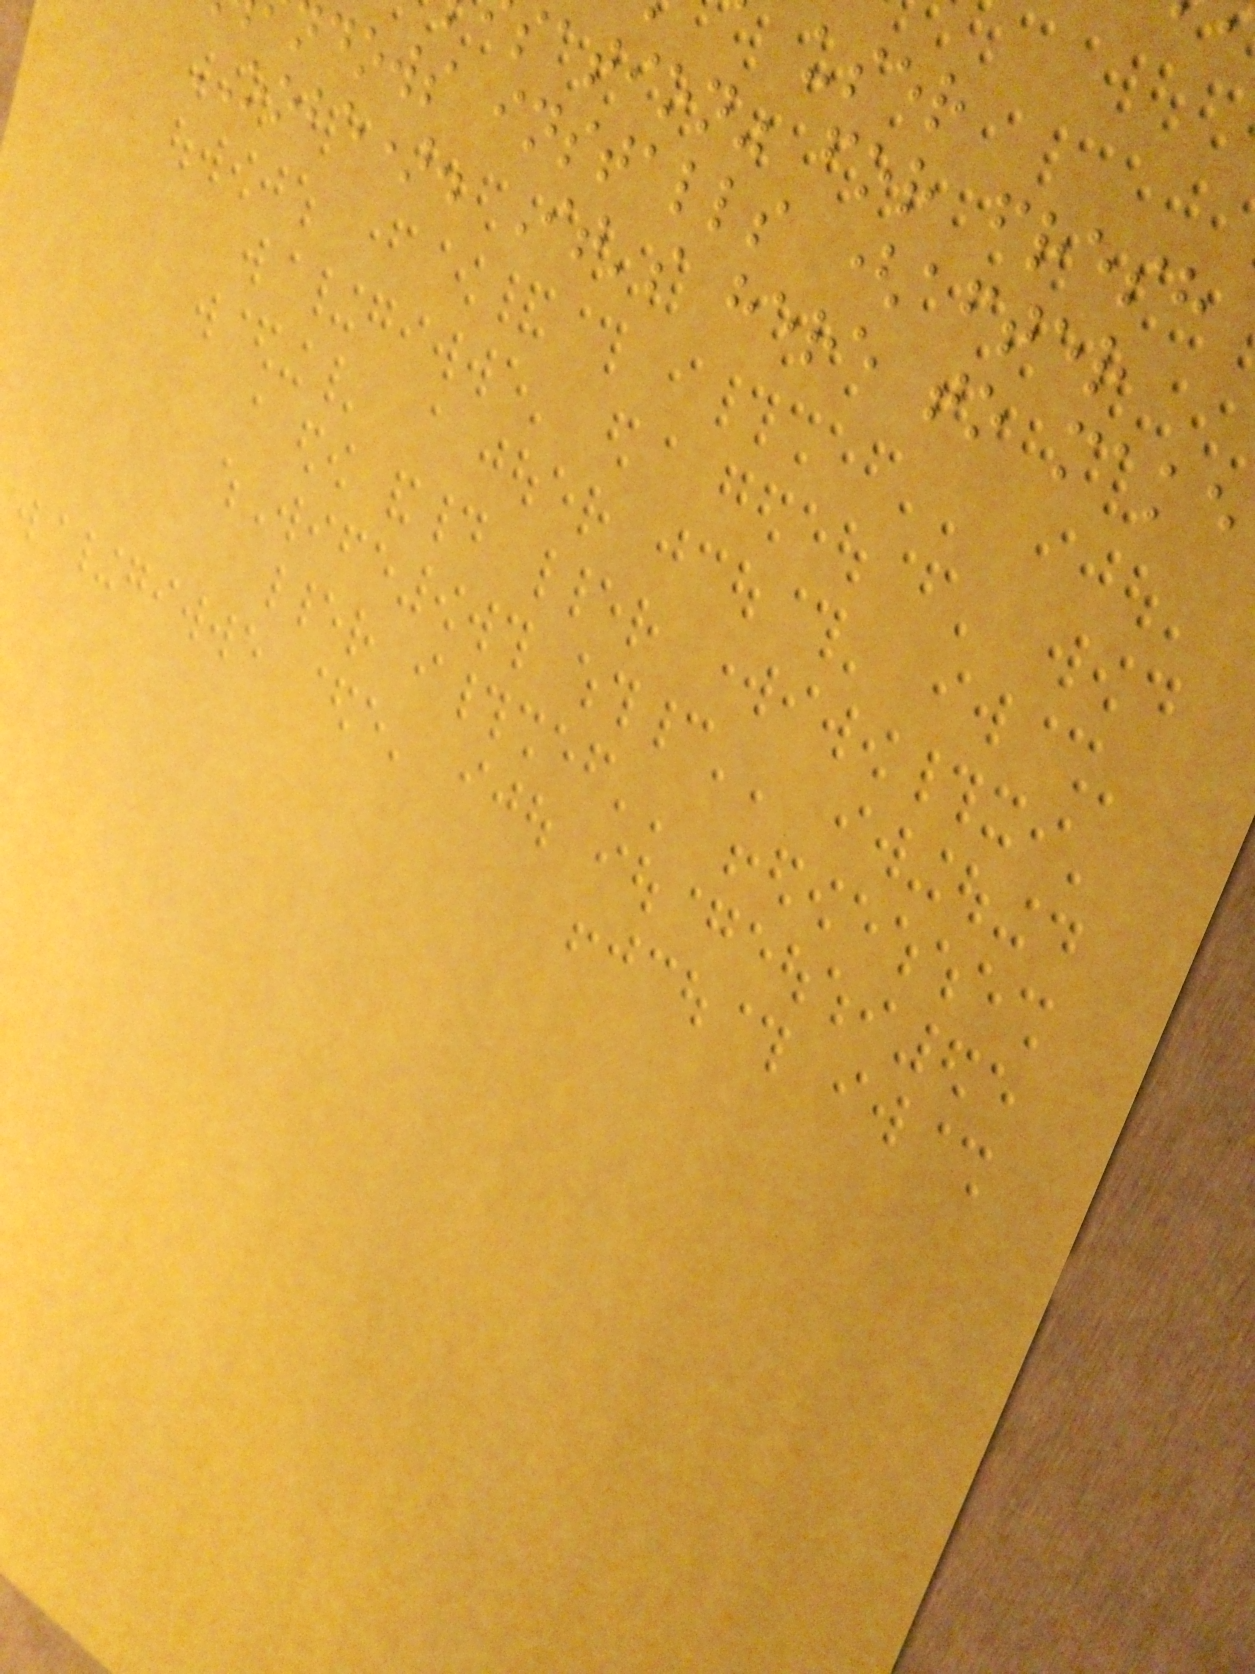sation" for fresh
dows installs (after
OOBE). It's here to make
